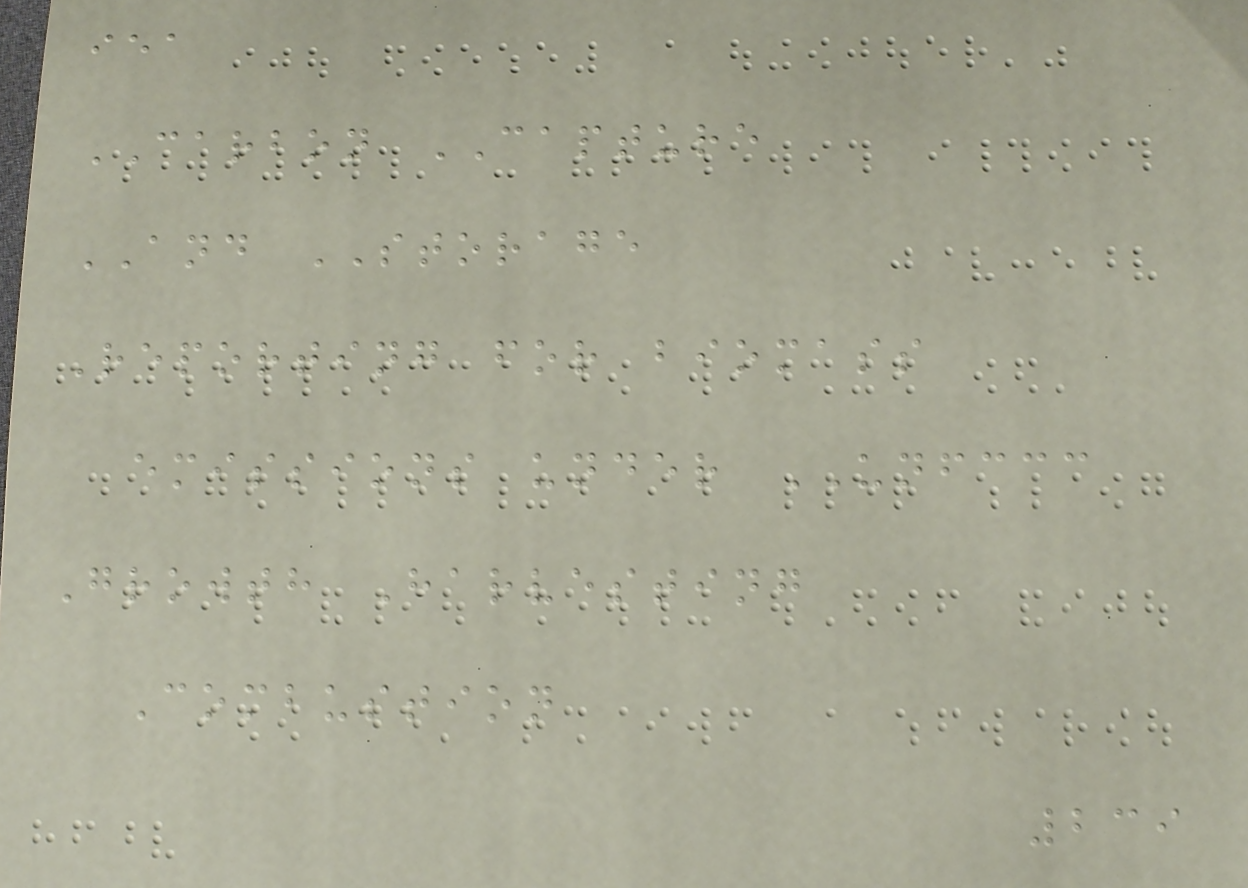iea
CARBON CAPTURE
AND STORAGE
Reporting for biomass
emissions under UNFCCC
Growth Harvesting
Combustion
239
